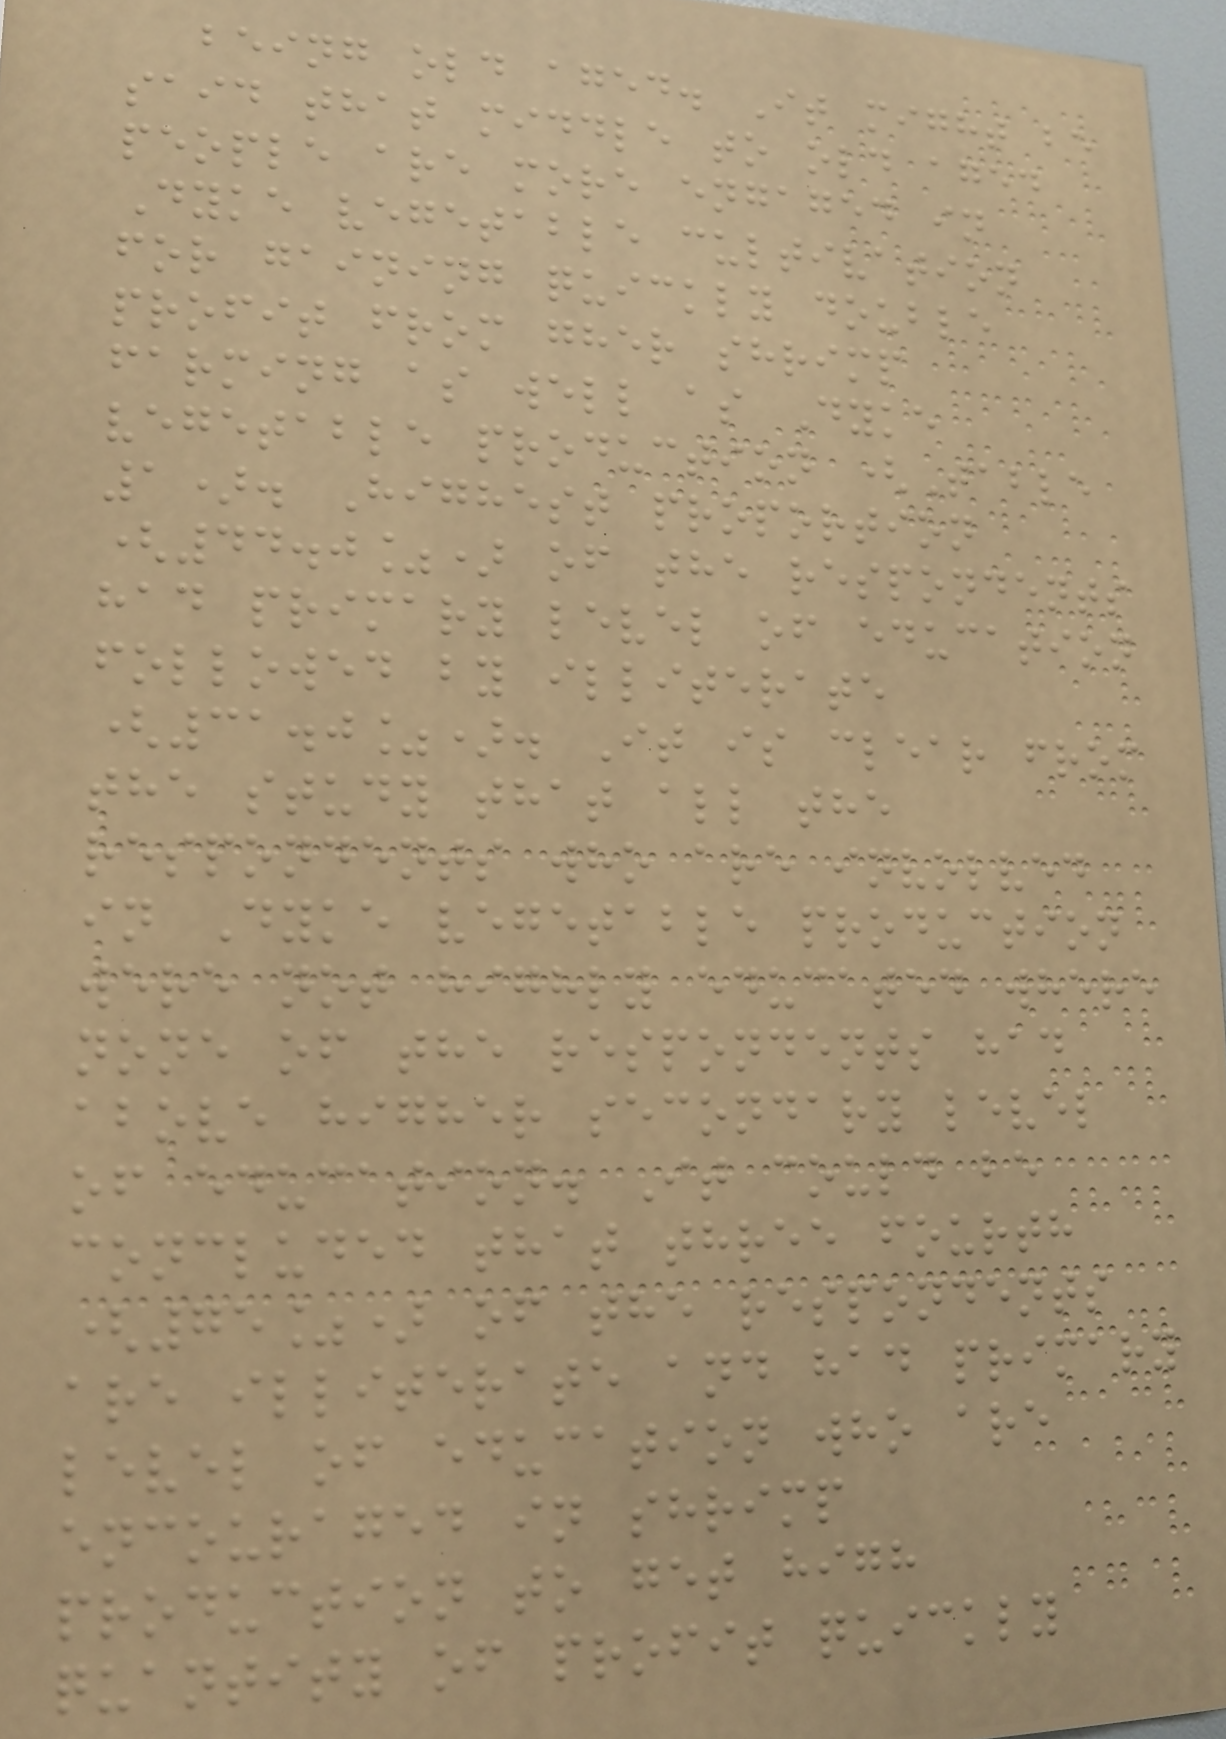being old aged. It might be
said that middle to old aged
people are more engaged in
Dyke vegetable cultivation
for gaining quickly double
profit from gher shrimp
farming as well as Dyke
vegetable production (Table
1). Highest proportion
(44.0%) of the respondents
had primary level of education
followed by illiterate
(31.0%). It is clear from
the study that all the
respondents who are involved
in Dyke vegetable production
were not highly educated where
none of the respondents had
above higher secondary level
of education. It could be
concluded that three fourth
(75%) of the respondents
are illiterate and had primary
level of education who are
encouraged in shrimp
production to get high
quantity of profit quickly
